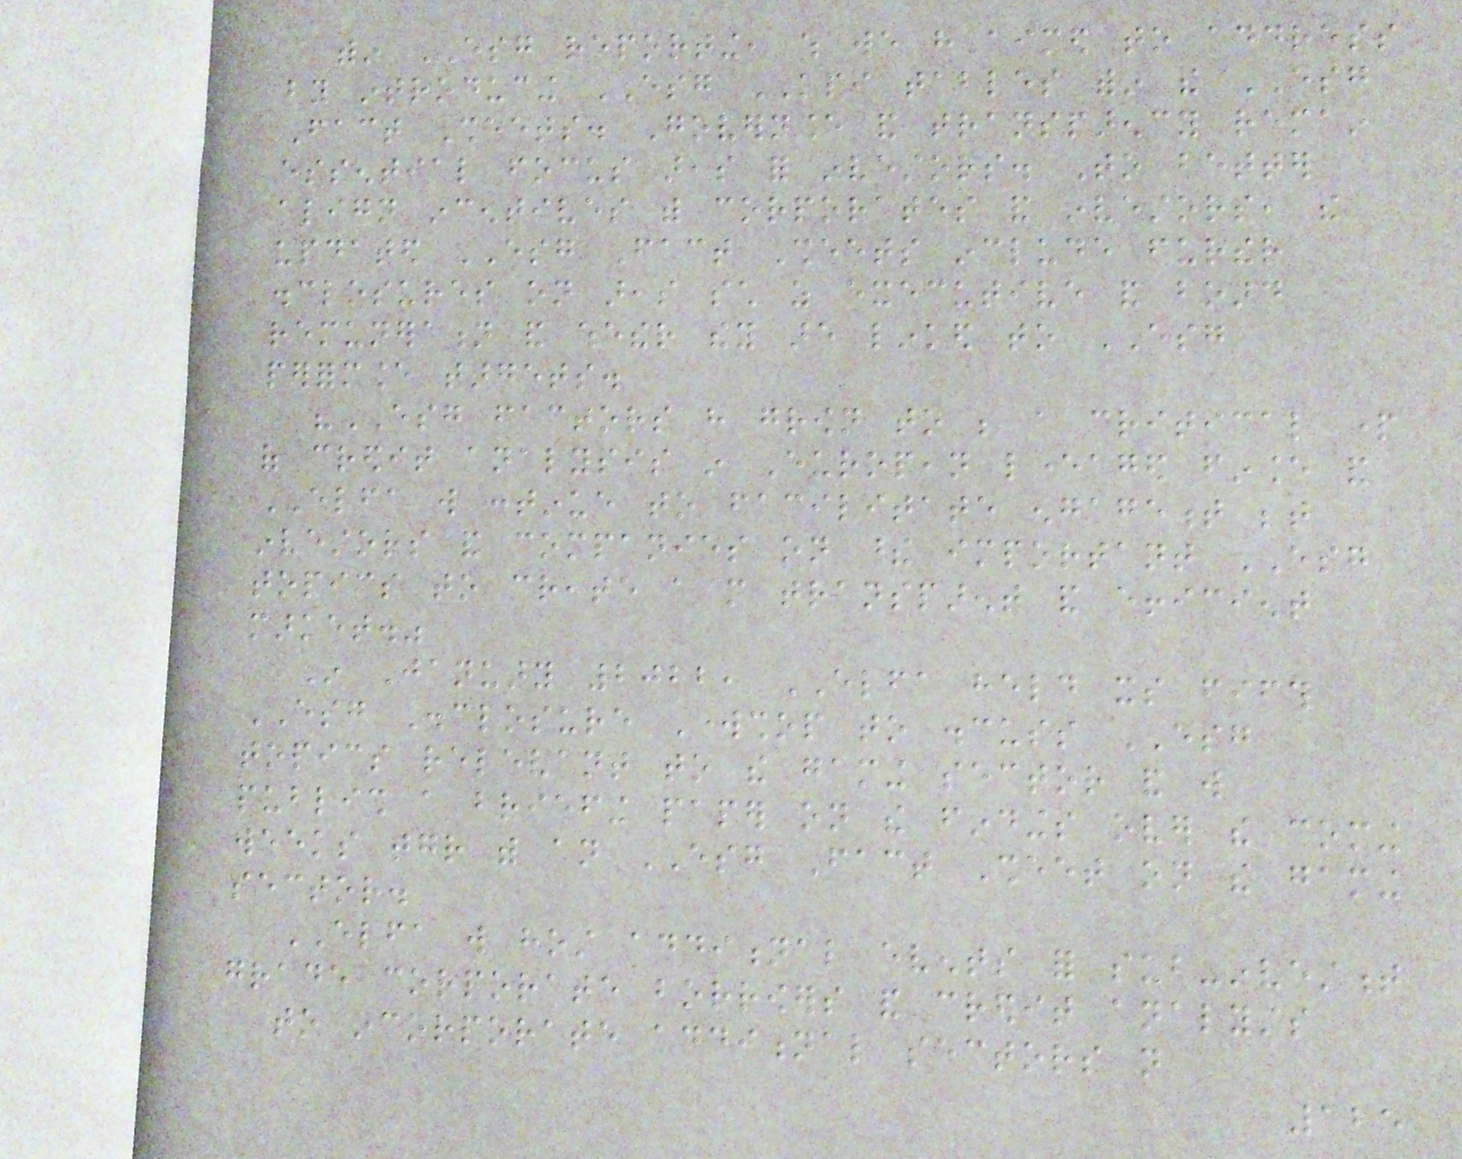within ESG reporting, which we have aimed to address
by introducing ESG KPI tables within the ESG
Fact Sheets. Governance and transparency remain
essential focus areas for investors. To better
align incentives with corporates and investors, the
updated ESG Fact Sheets include further
disclosures on areas such as executive and board
remuneration and whether they are linked to ESG
performance targets.
"ESG factors have grown to be a critical part
of credit analysis in European leveraged finance and
ELFA will continue to facilitate engagement between
investors and companies on these important ESG
topics to create a more transparent and efficient
market."
In January 2022, ELFA held its fifth
ESG Disclosure Workshop to discuss ESG
topics relevant to the gaming sector and will
publish a briefing paper on the findings over the coming
weeks together with an ESG Fact Sheet on the gaming
sector.
ELFA will host additional events for sub-investment
grade corporate borrowers and credit analysts
to incorporate additional sectors not
125
